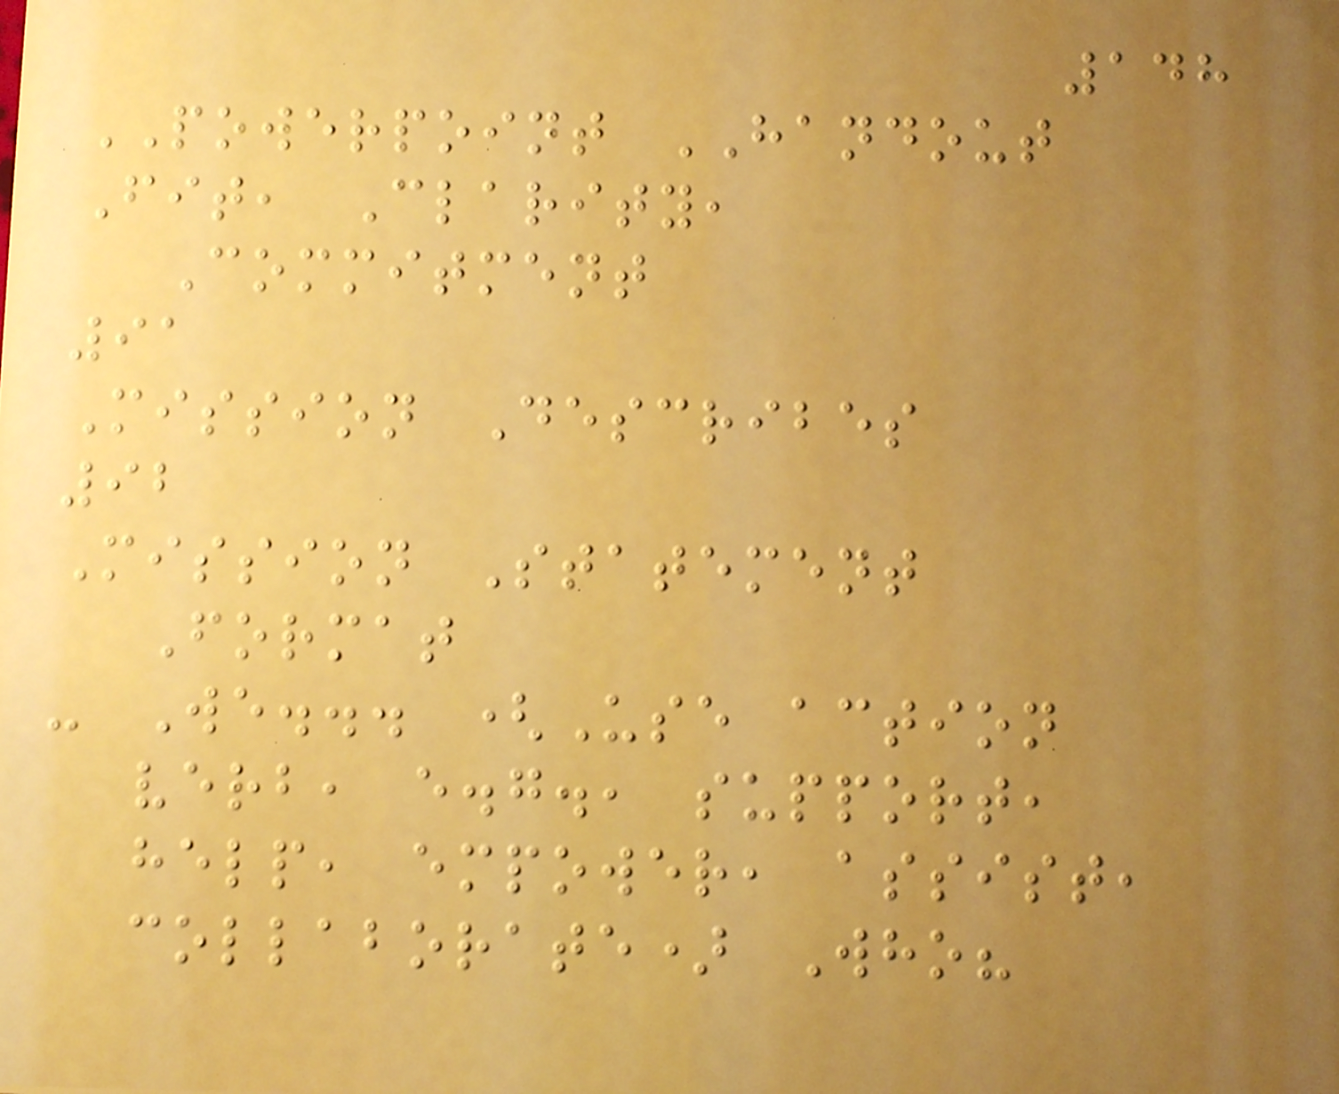148
POWERPOINT HANDOUT
Fit, Clarity,
Commitment
91
Mission Describes
92
Mission Statement
Format
- We... (Use action
verb, e.g., support,
help, empower, assist,
collaborate) Who?
